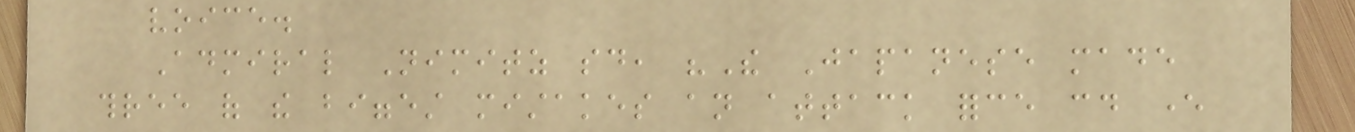voice.
Admiral Nimitz said, "The Japanese made
three of the biggest mistakes an attack force could ever
